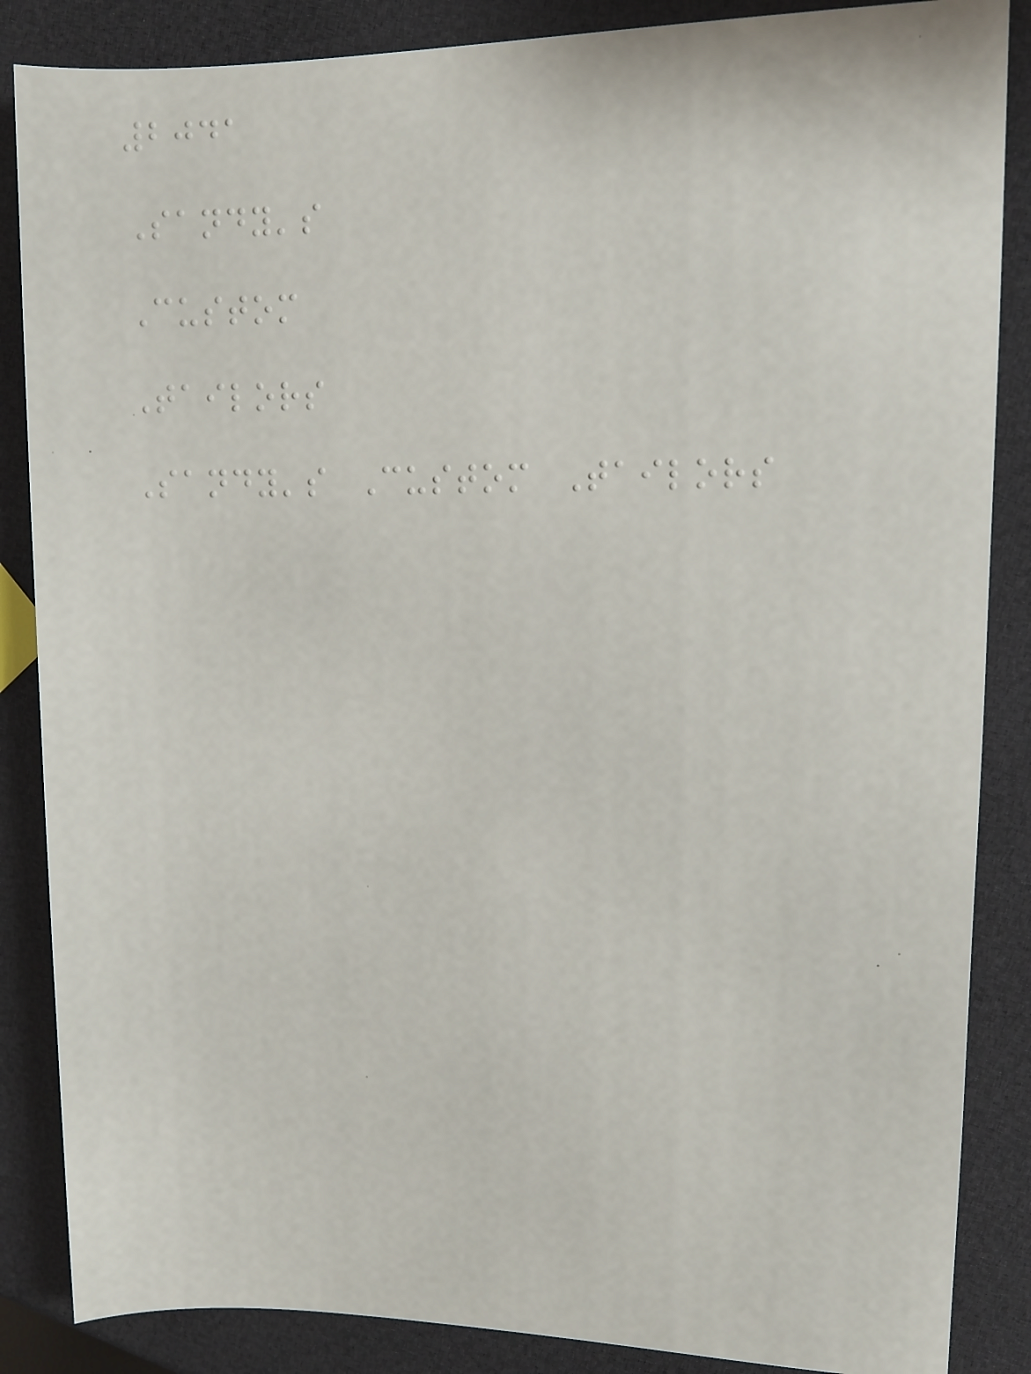2041
Sandy's
Custom
Tailors
Sandy's Custom Tailors
